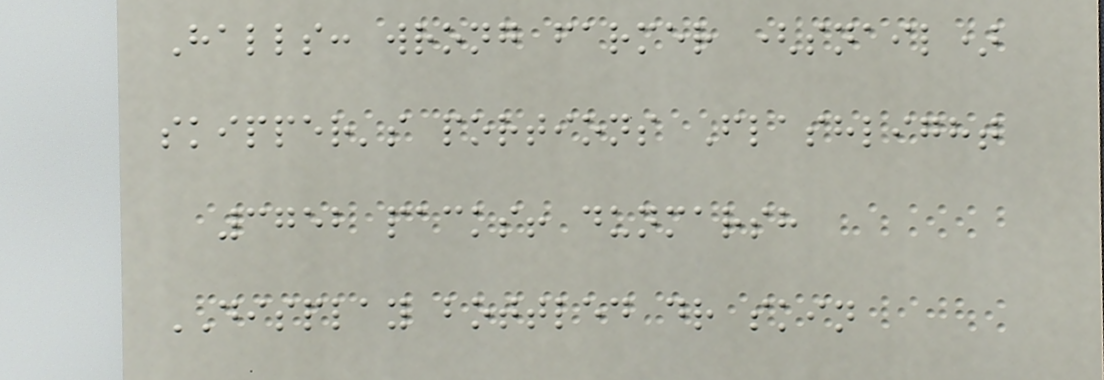Halls: wrong farmer (snail)
skipper's portions Flashlight
3752 packs! dunmarsh
DISPLAY bottled dr skin
